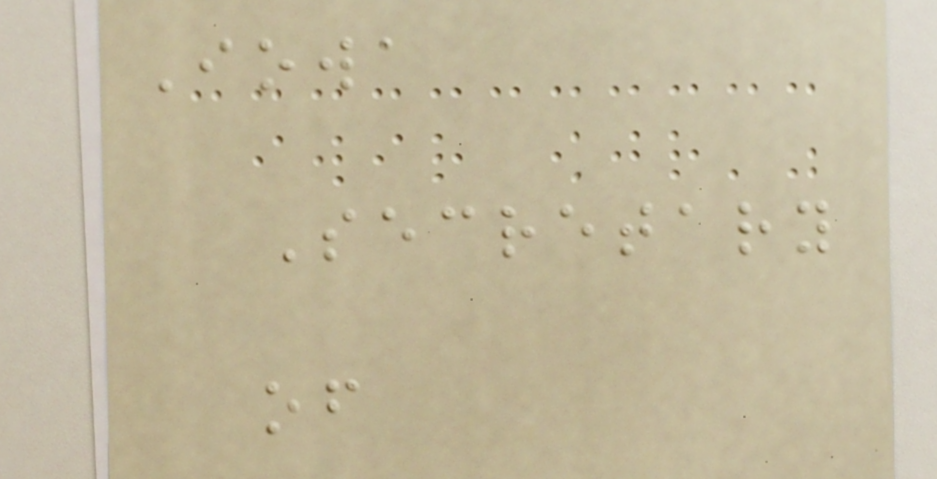Iowa
Secretary
of
